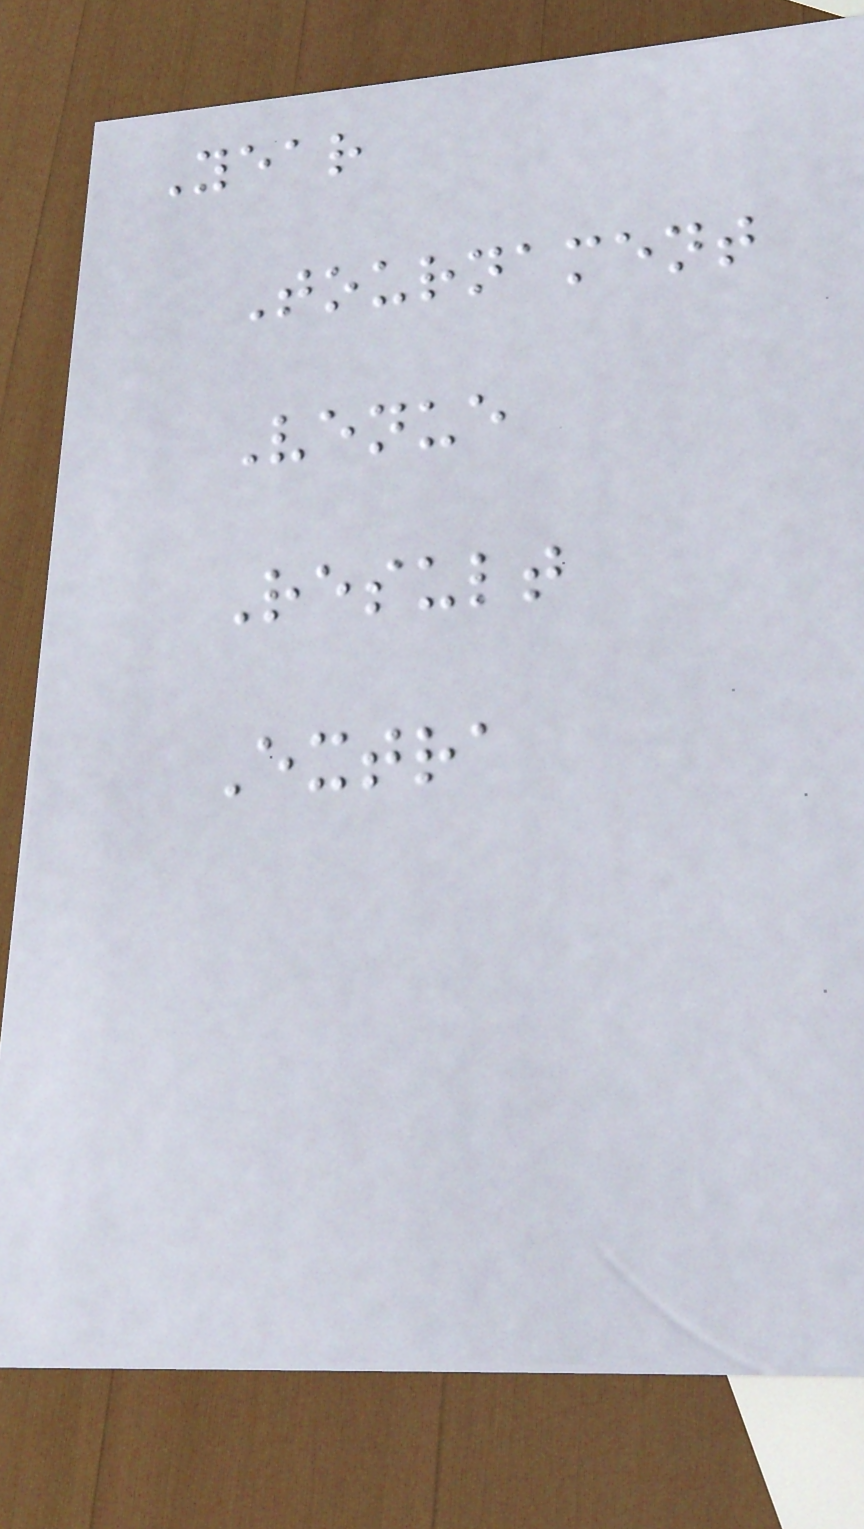Year
Tournament
Venue
Result
Extra
